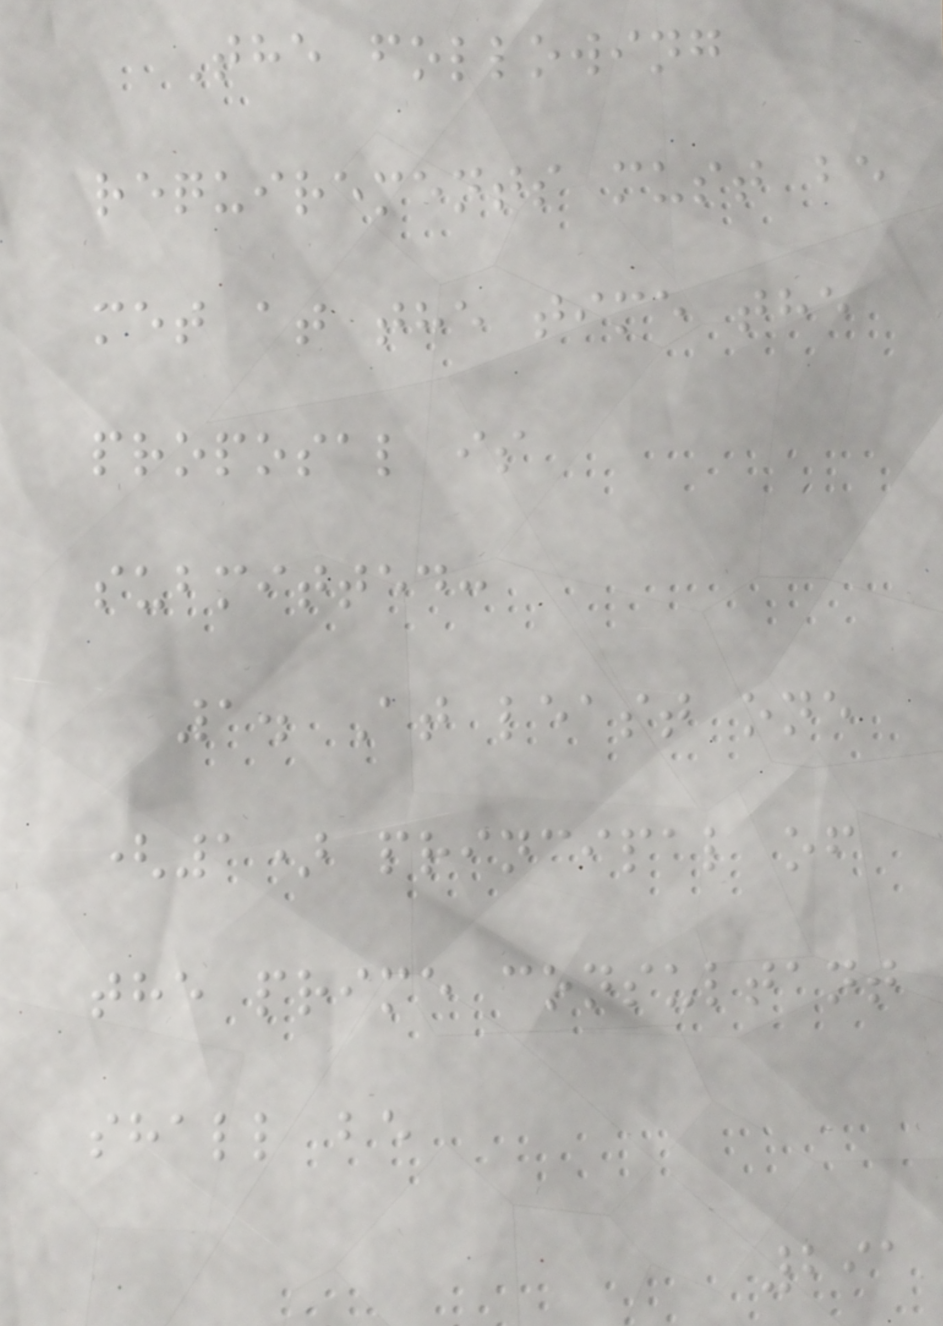The following
requirements must be
met at the time the
proposal is
submitted:
1. At least one
(1) principal of
the prime consultant
shall be
291
